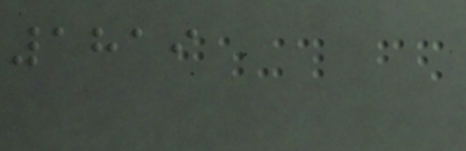1819
